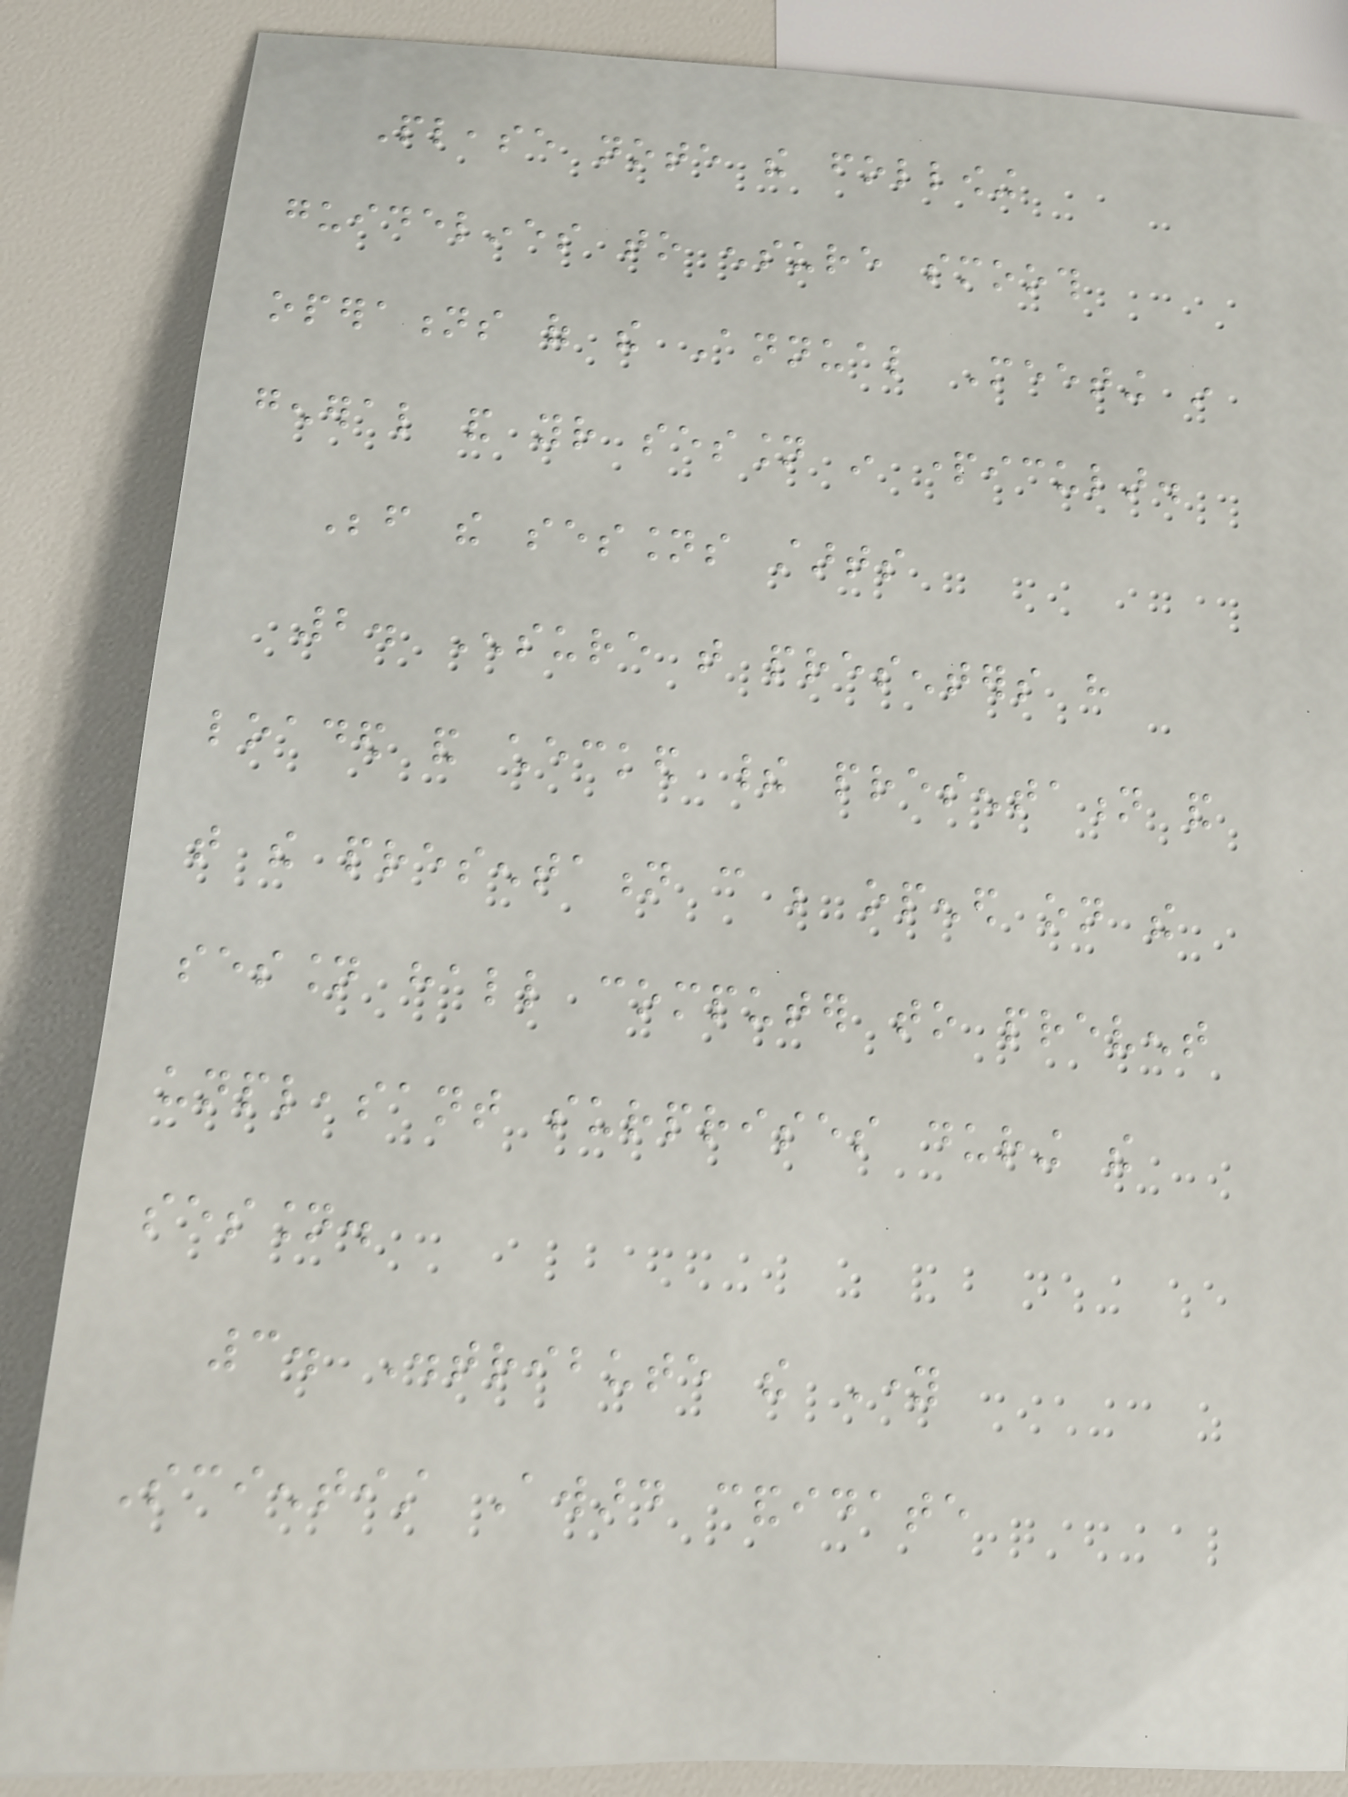Please note the following
guidelines to ensure smooth
operations of the Annual Meeting in
general and your session in particular.
Before the sessions starts
2. Ensure that presenters have
loaded and checked their presentation and
that the presentation can be opened on the
session hall computer to prevent
unpleasant surprises during the
session.
3. Distribute the Young
Scientist Award candidate
